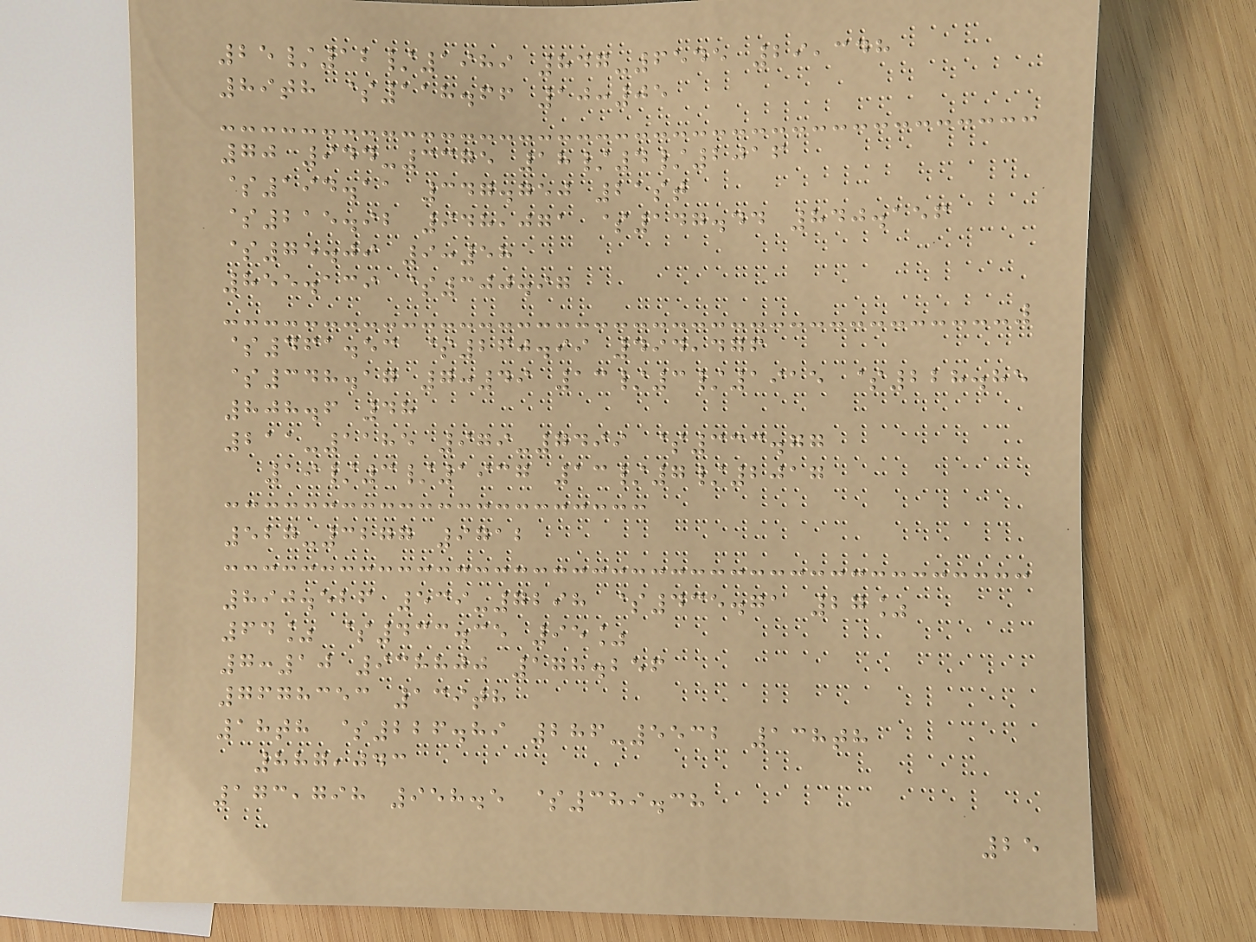25/12/1989 847-6545 29,348
89th $118.66 10:05
70 944-3375 18/4/2016
$194.11 347.750 21st
$215.92 948,071 $147.44 840.156
$75.09 9:58
855.139 $300.97
$461.53 $260.99 494,476
$348.17 7:49 13/3/1915 $228.85
808.6 48
211-1185 979-7499 $333.77
19/3/1937 13/7/2017
527-3277 9712
890.526 539-7298 $435.71 27%
64% $433.35 95%
7:10 938800 178.256
7678353 139th
18th $226.89 286-5532 138th
887,043
173,798 958.5 $389.38
25
